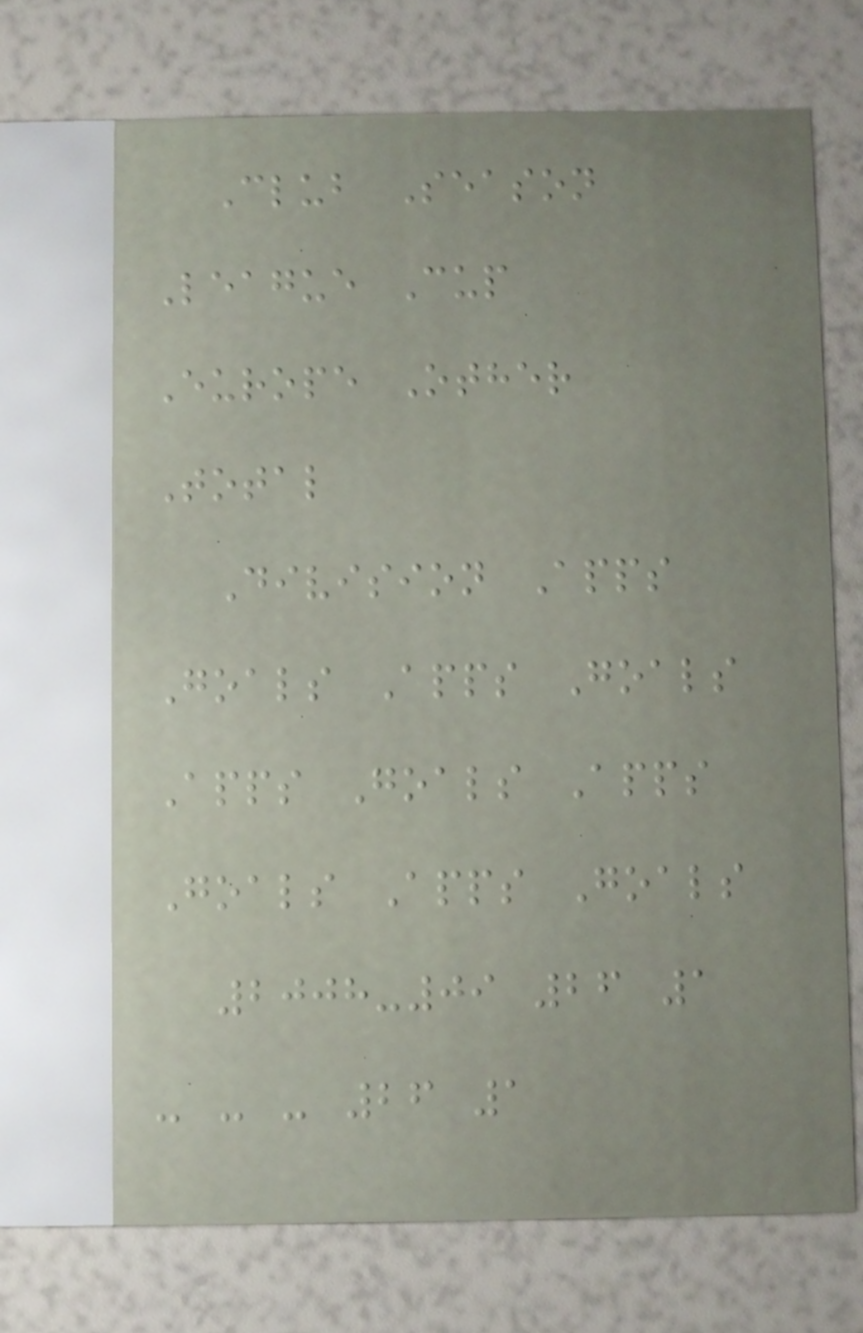Club Season
League Cup
Europe Other
Total
Division Apps
Goals Apps Goals
Apps Goals Apps
Goals Apps Goals
2008-09 26 1
- - - 26 1
